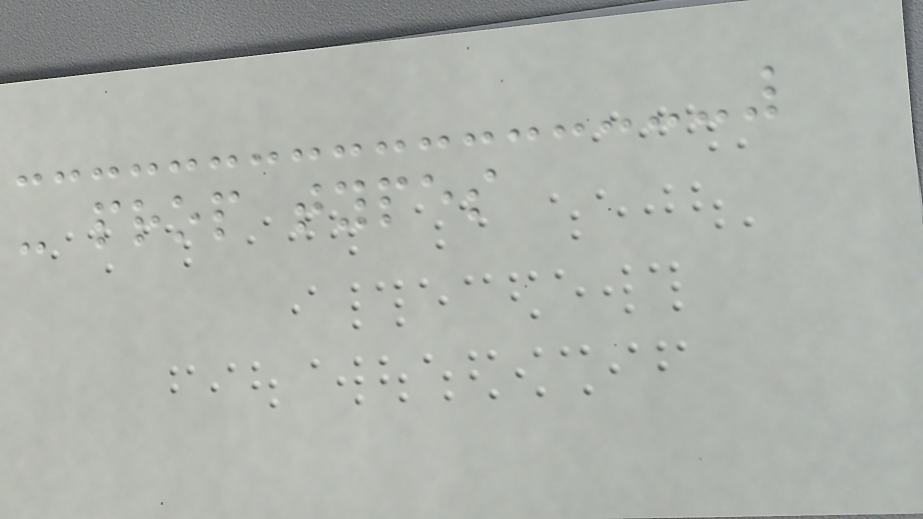- prop types
